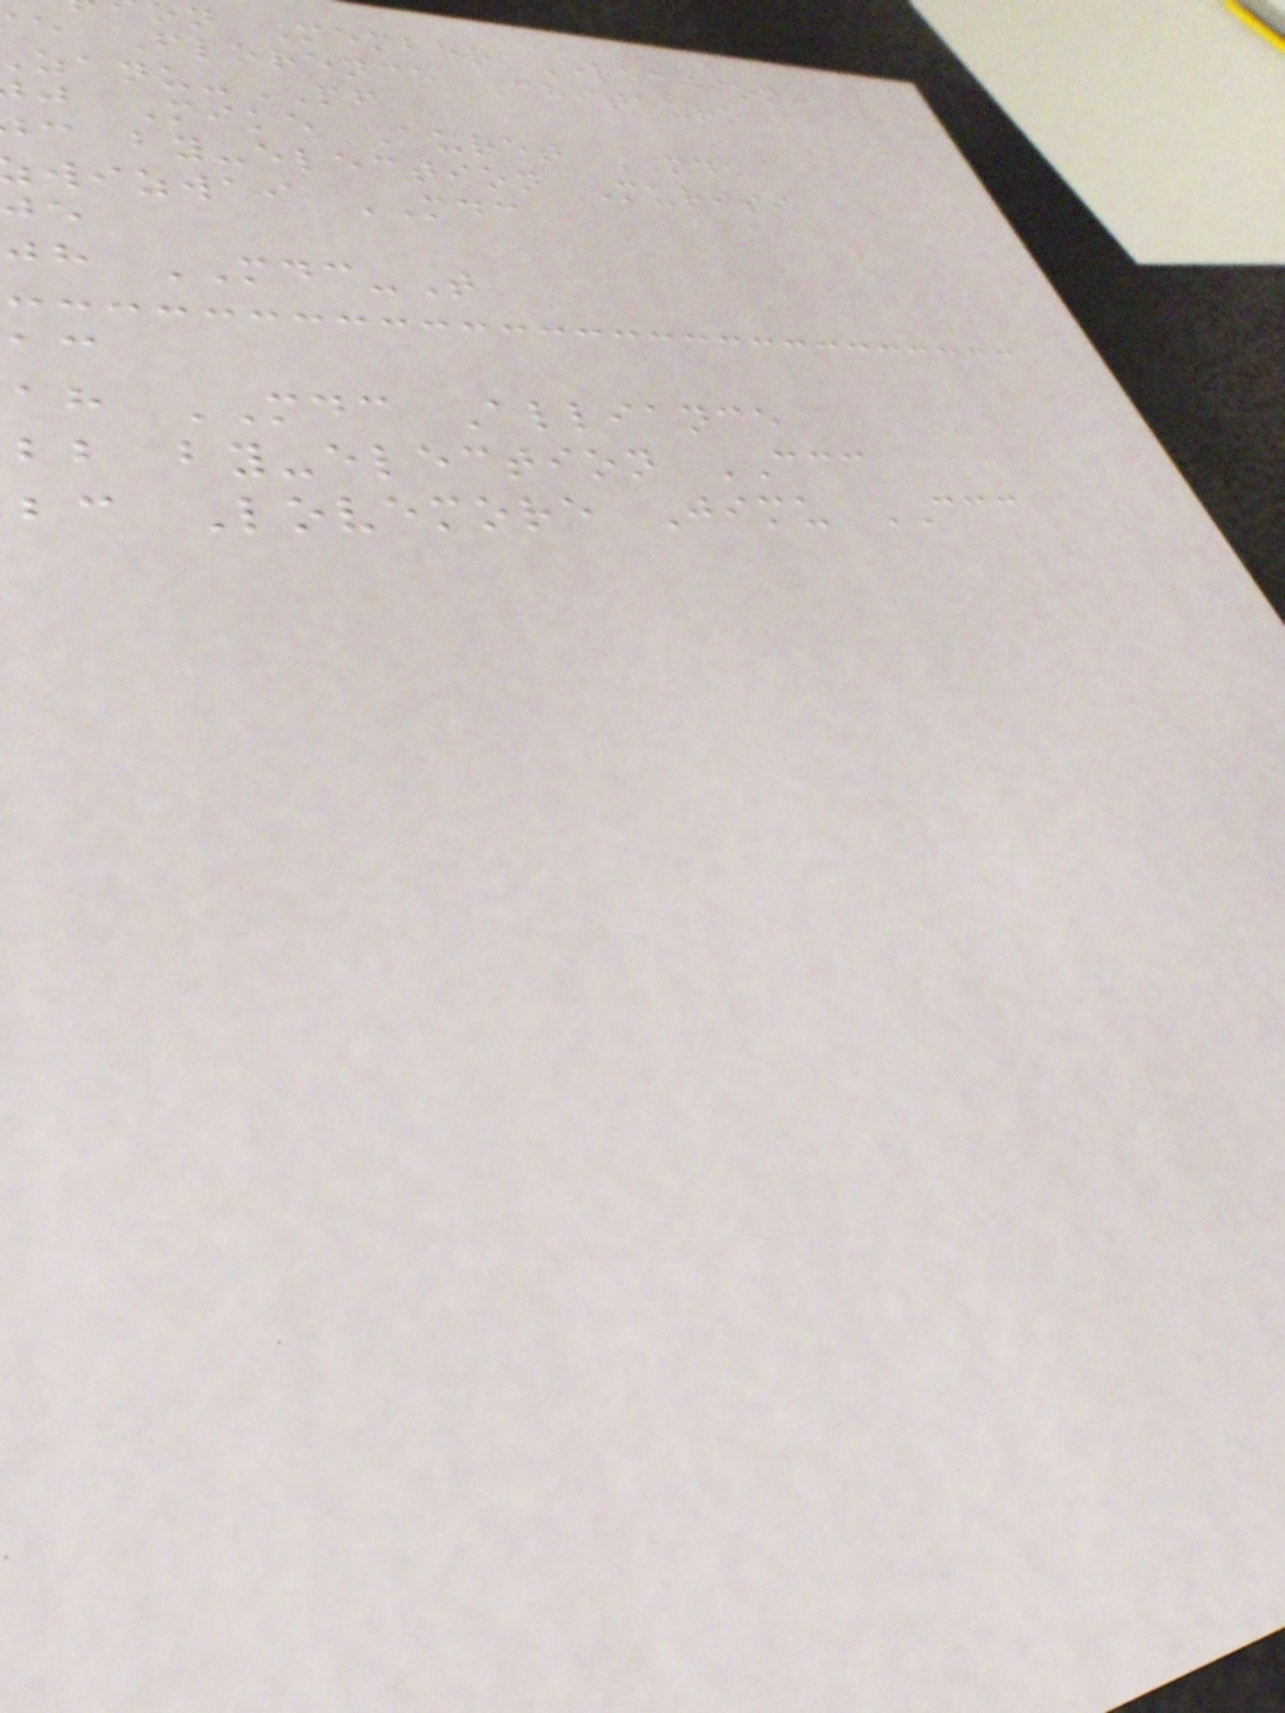n Member Election
e Florence Chitauro
-PF
j Mike Auret MDC
c by-election Murisi
wizwai MDC
jh MDC-T
ah MDC Alliance
bb by-election CCC
bc Lovemore Jimu CCC
